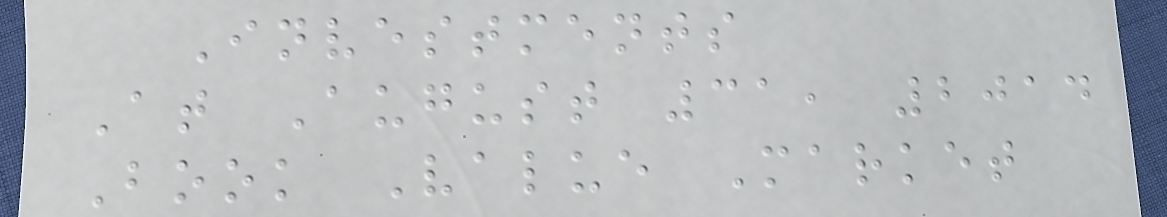Investments
At August 31, 2014
Book Value Market
